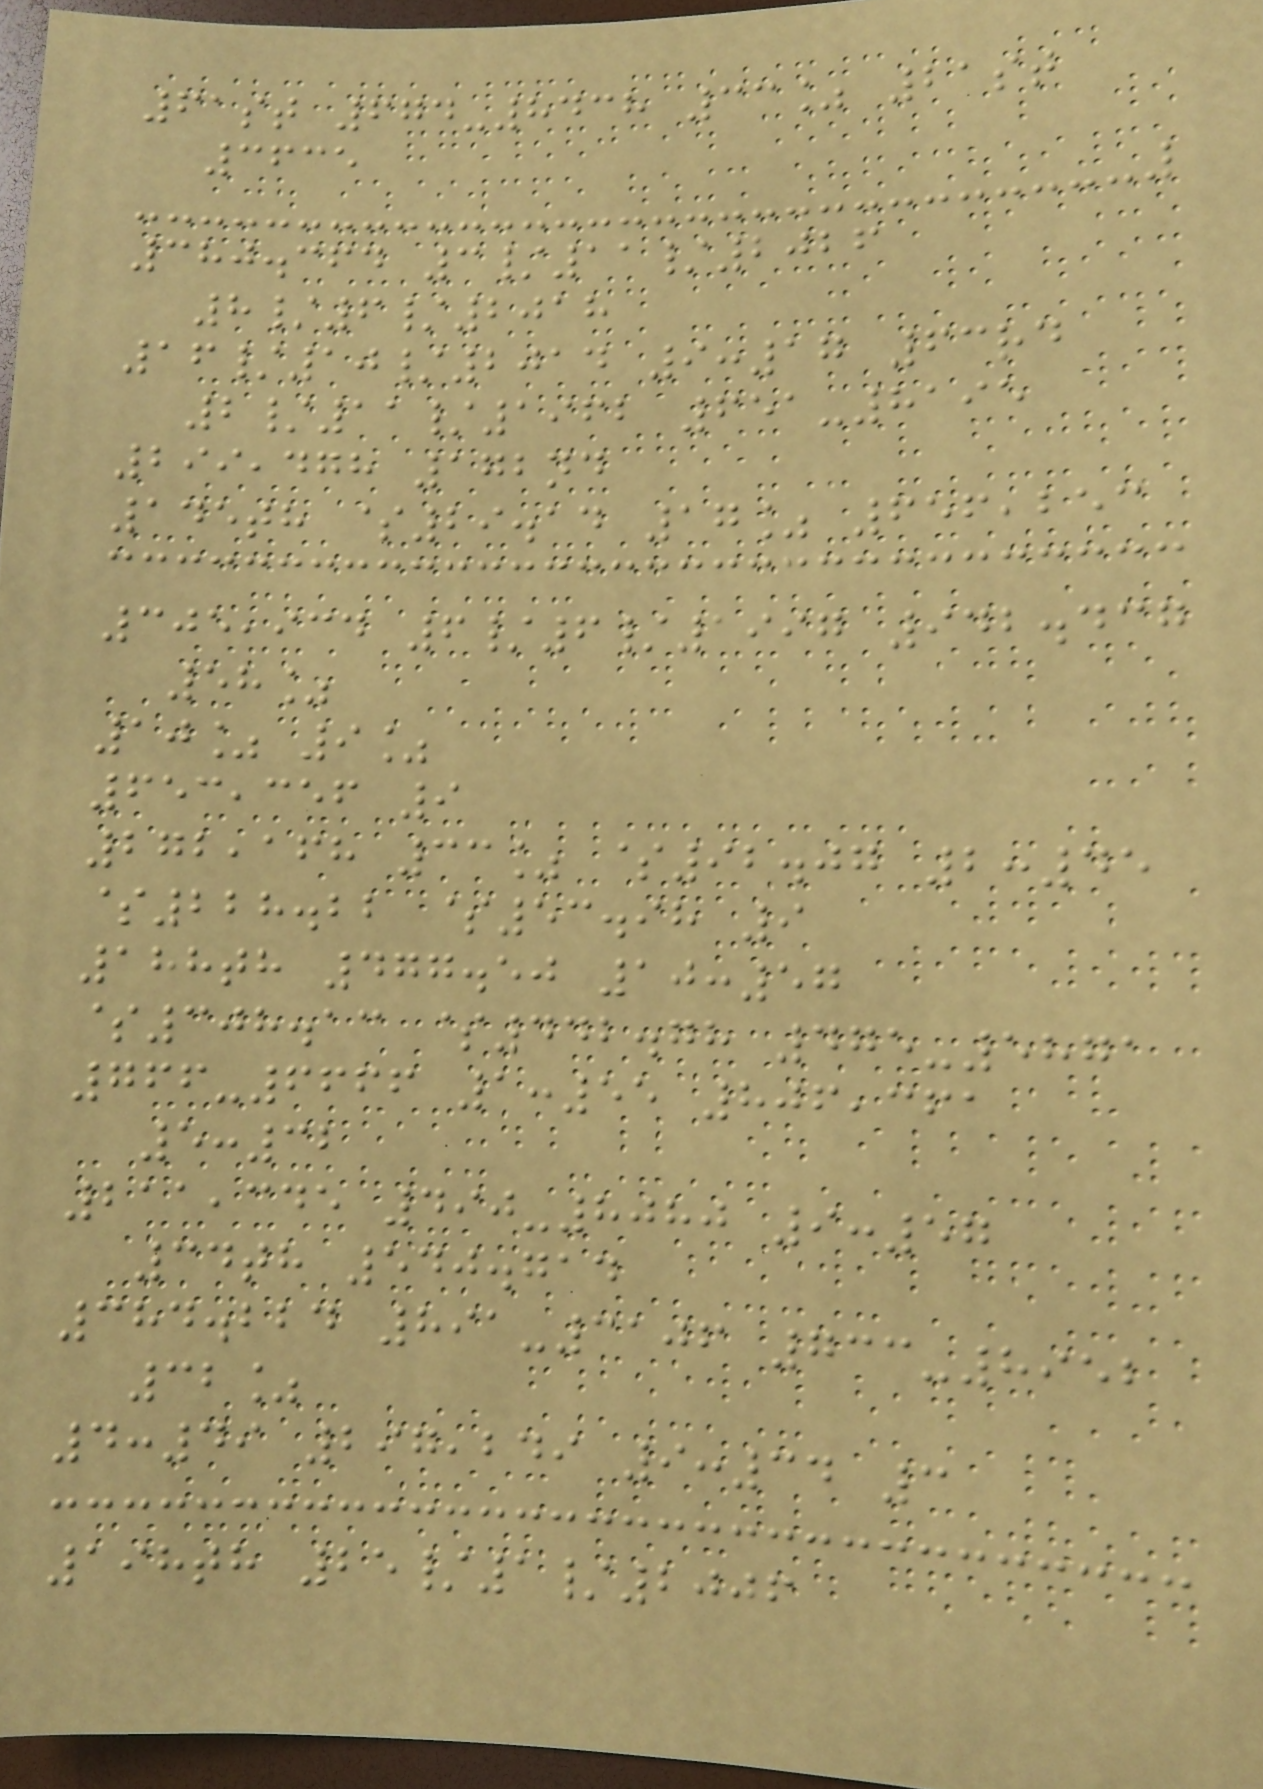61st 674-8438 33% 21st
3635
380.364 3/11/2026
8/6/2018
16/10/2014 9:17 63rd
2/11/1962 651-8195
299,478 172nd
145th $29.14 17% 656,253
305,934 6/6/1997 942.437
58%
10% 9%
653,356 9
272,168 33% $92.07 2:45
$228.22 $53.98 9
188th 477.50 10:57
$308.13 $442.78 475-5871
766-6666 1:55 806,361
5:32
211,345 490-8080 9:57
34th 540.714
384.224 891-3106 733-8952
32%
4:49 297,249 9:34 3
198th 25/1/2006
